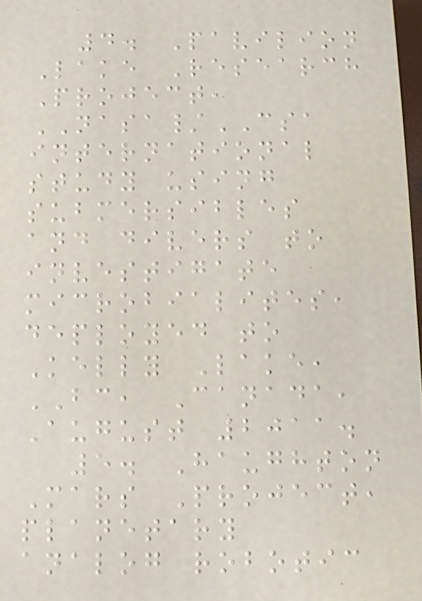4. Pavilion
Lake Research
Project,
NASA/CSA
international
study using
submersibles
and divers to
investigate
microbialites,
deployed to
Kelly Lake,
BC, Canada,
August 2011.
5. Haughton
Mars Project,
planetary
analog robotic
